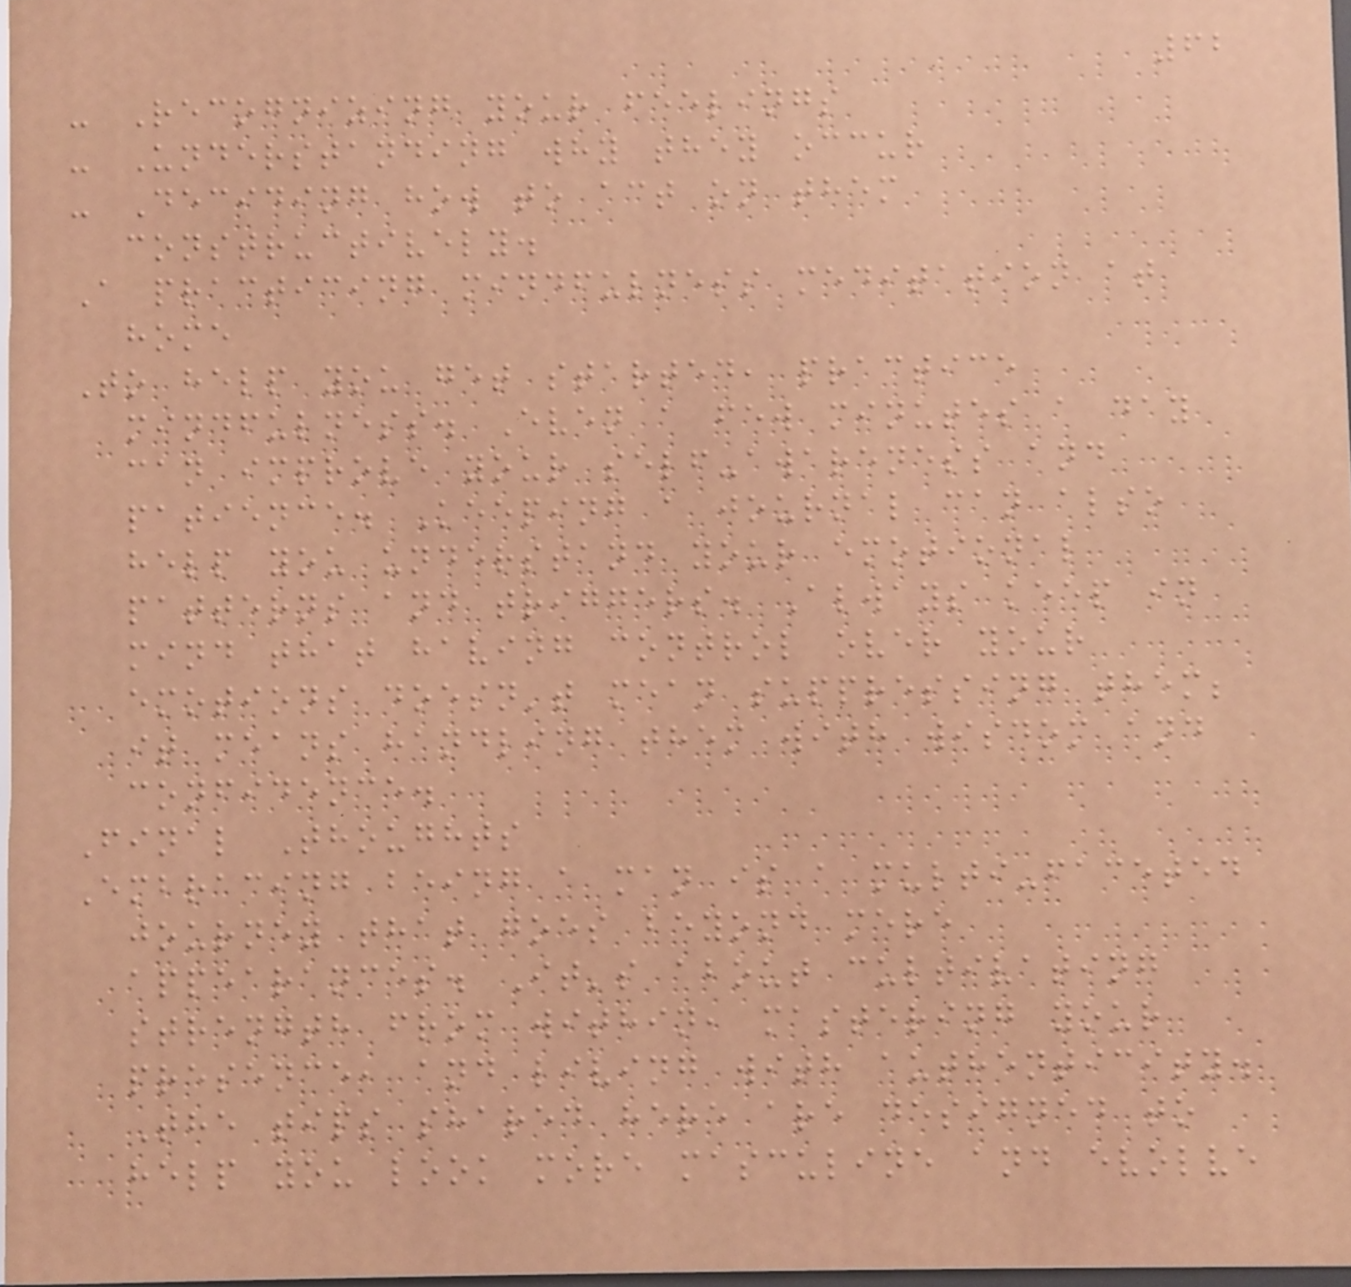62
- Recognizing your feelings
- Understanding why they occur
- Deciding how to act on them
constructively.
A practicing mindfulness meditation at
home
To help you get started, practice
mindfulness. Even a few minutes a day
can improve your self-awareness and
patience. Keeping a journal can also
help you understand your emotional
patterns and triggers. Always keep in
mind that having control over your
emotions doesn't mean suppressing them;
it means handling them with wisdom and
confidence.
Final Thoughts
Embracing being a man is a multi-faceted
journey that goes beyond mere
appearances. It's about cultivating
strength from within, mastering your
presence, and living with authenticity.
The tips shared here are designed to
help you look more masculine and evolve
